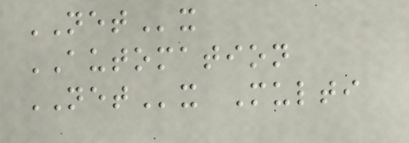NETx
AUTOMATION
NETx Multi
